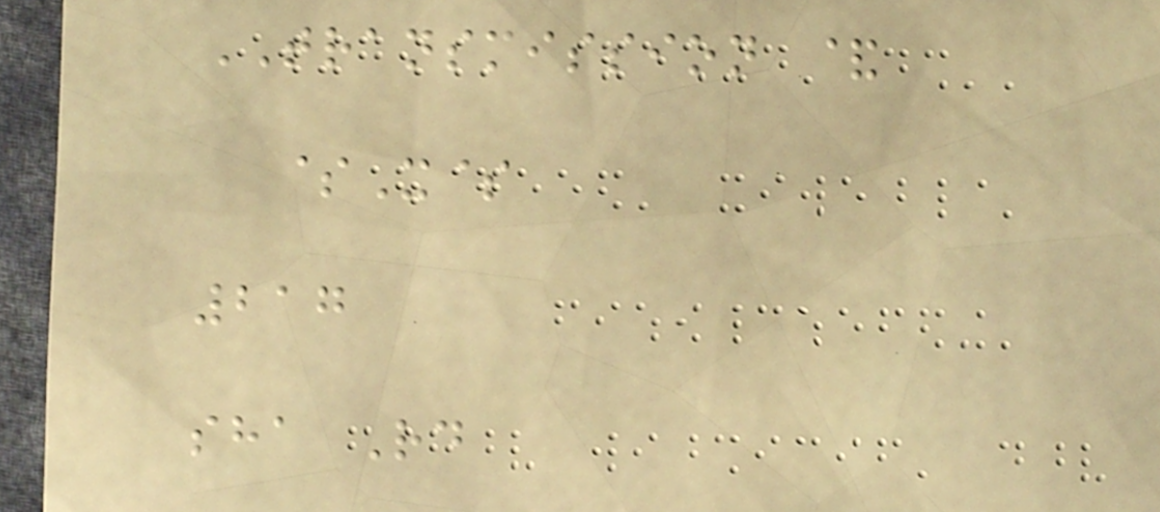TRANSMISSION &
$X$
217
sha Rd
